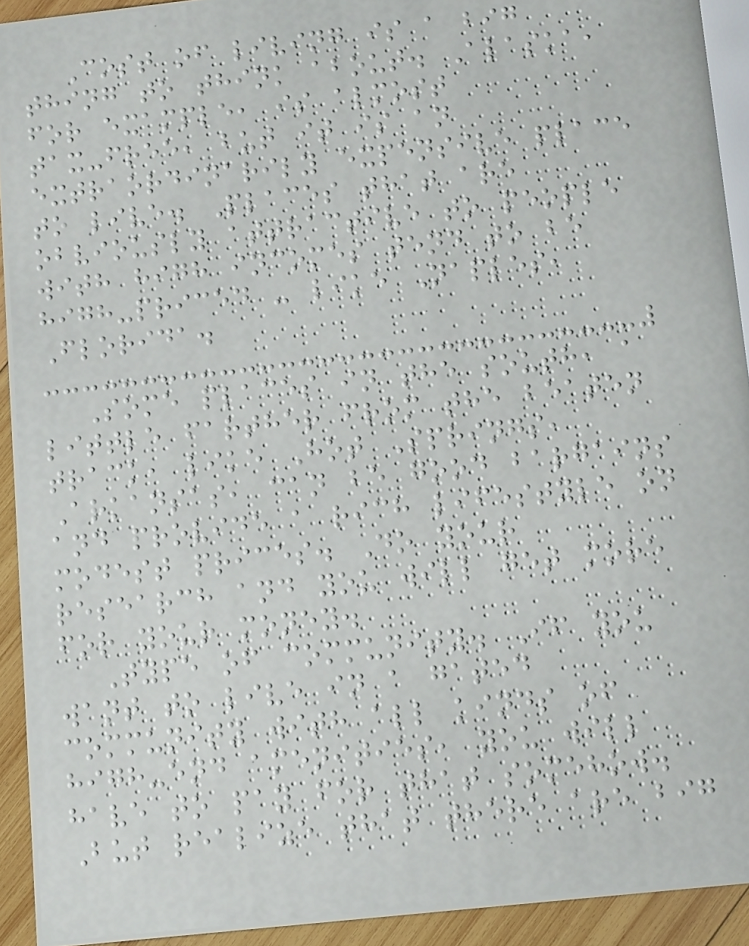Cost of living is a big
thing to think about. Alaska,
for example, is almost
tax-free, but it is an
extraordinarily expensive place
to live. Places that are
obviously attractive to people
with high incomes tend to be
high-priced - like Naples,
Florida.
Some places in the south, a
little farther from the beaten
track, like Hot Springs,
Arkansas, can be good bargains
and provide a rich lifestyle on
modest prices. Do your
research and you will get more
for your money.
Type of community. If you
want to live in a gated
community with all kinds of
high-end amenities, you will
have to pay for that somehow.
But realize that there are big
